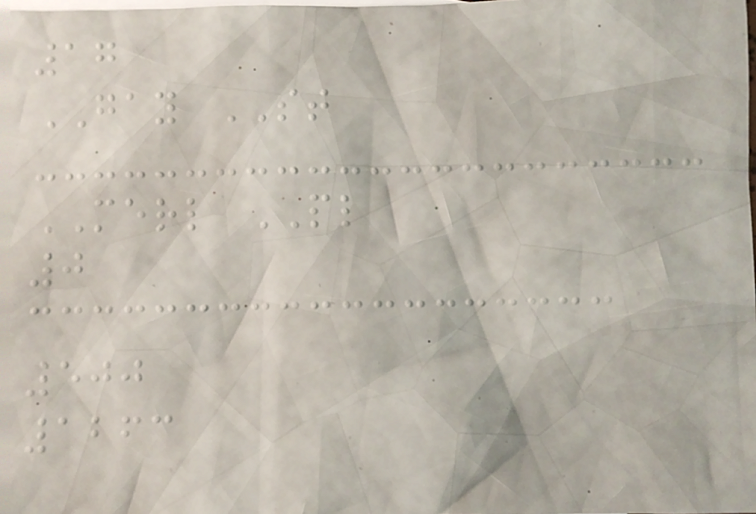17
GAY ST
MERL PL
0
500
1263
